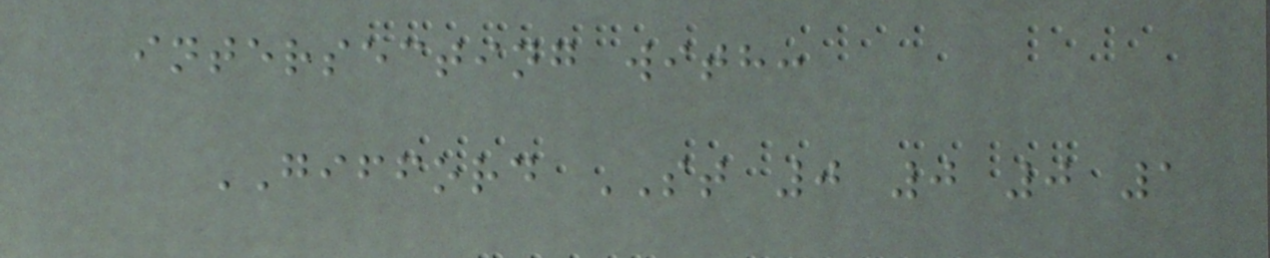intersecting with:
GIFFORD ST 0 0 0 1
